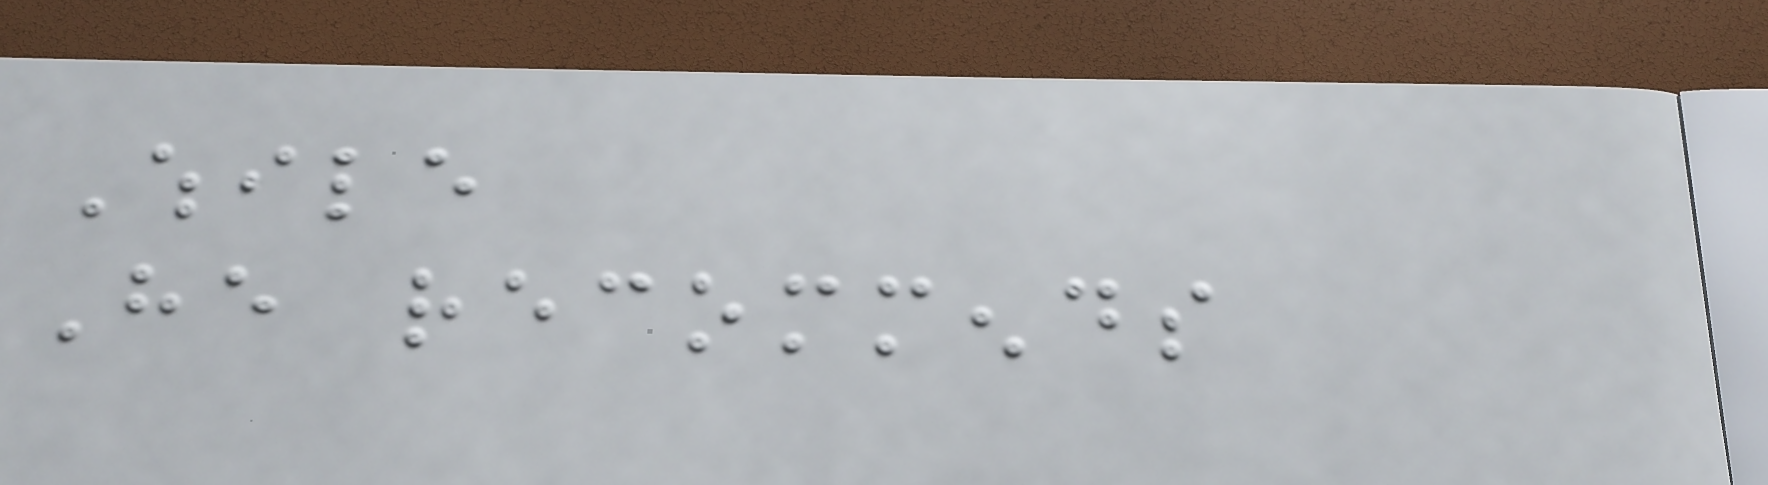While
He recommends
